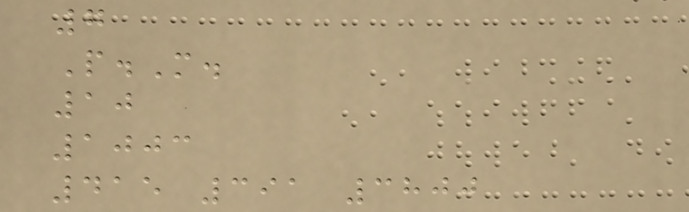7
P.M.
10
1003
415 391 3800
